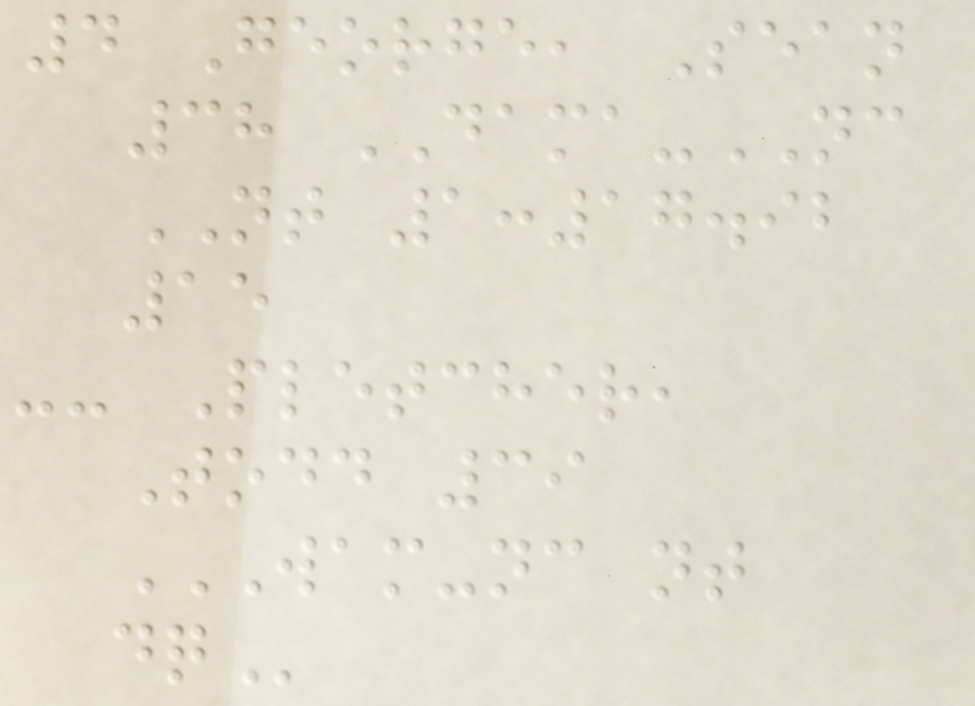4 George, Sean
38 DAMA-NC
NT 1:17.92
15
-- Pletcher,
Todd 39
WAM-NC NT
DQ
